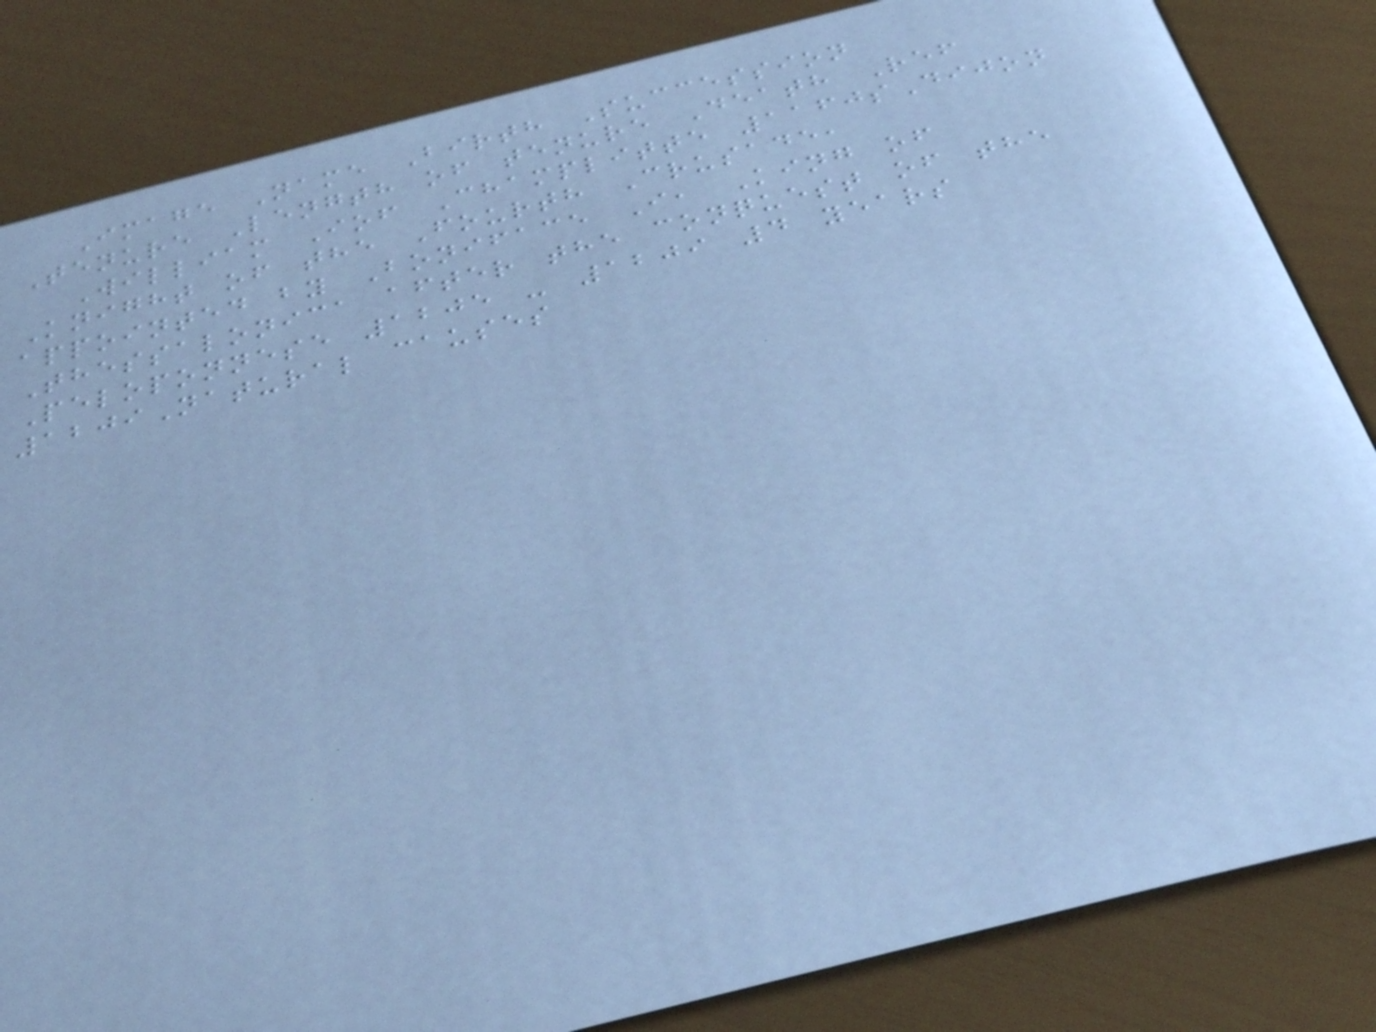Image Name Birth Succession
Tenure Length of tenure Death Ref
William Iof Champlitte 1160sDijon
Knight of the Fourth Crusade,
appointed by Boniface I, King of
Thessalonica after the conquest of the
Peloponnese 1205 - 1209 4 years
1209Natural causes
